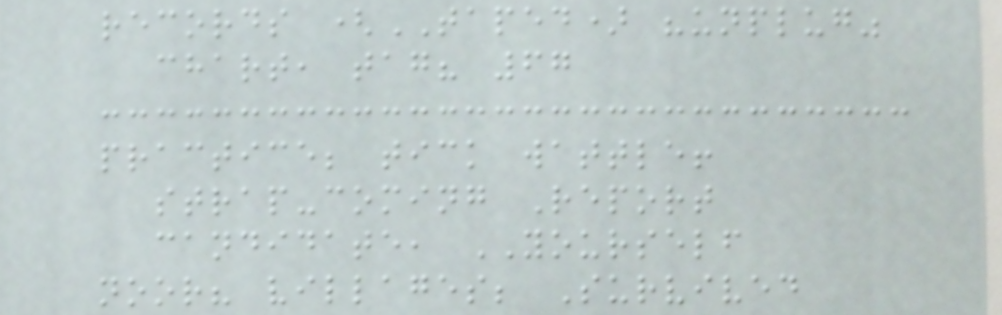records (TAPED) "unplug"
chart, tag? 67
practice; tick wattle!
strap-coming Report
candidate, YOURSELF
noor? villages; Survived
